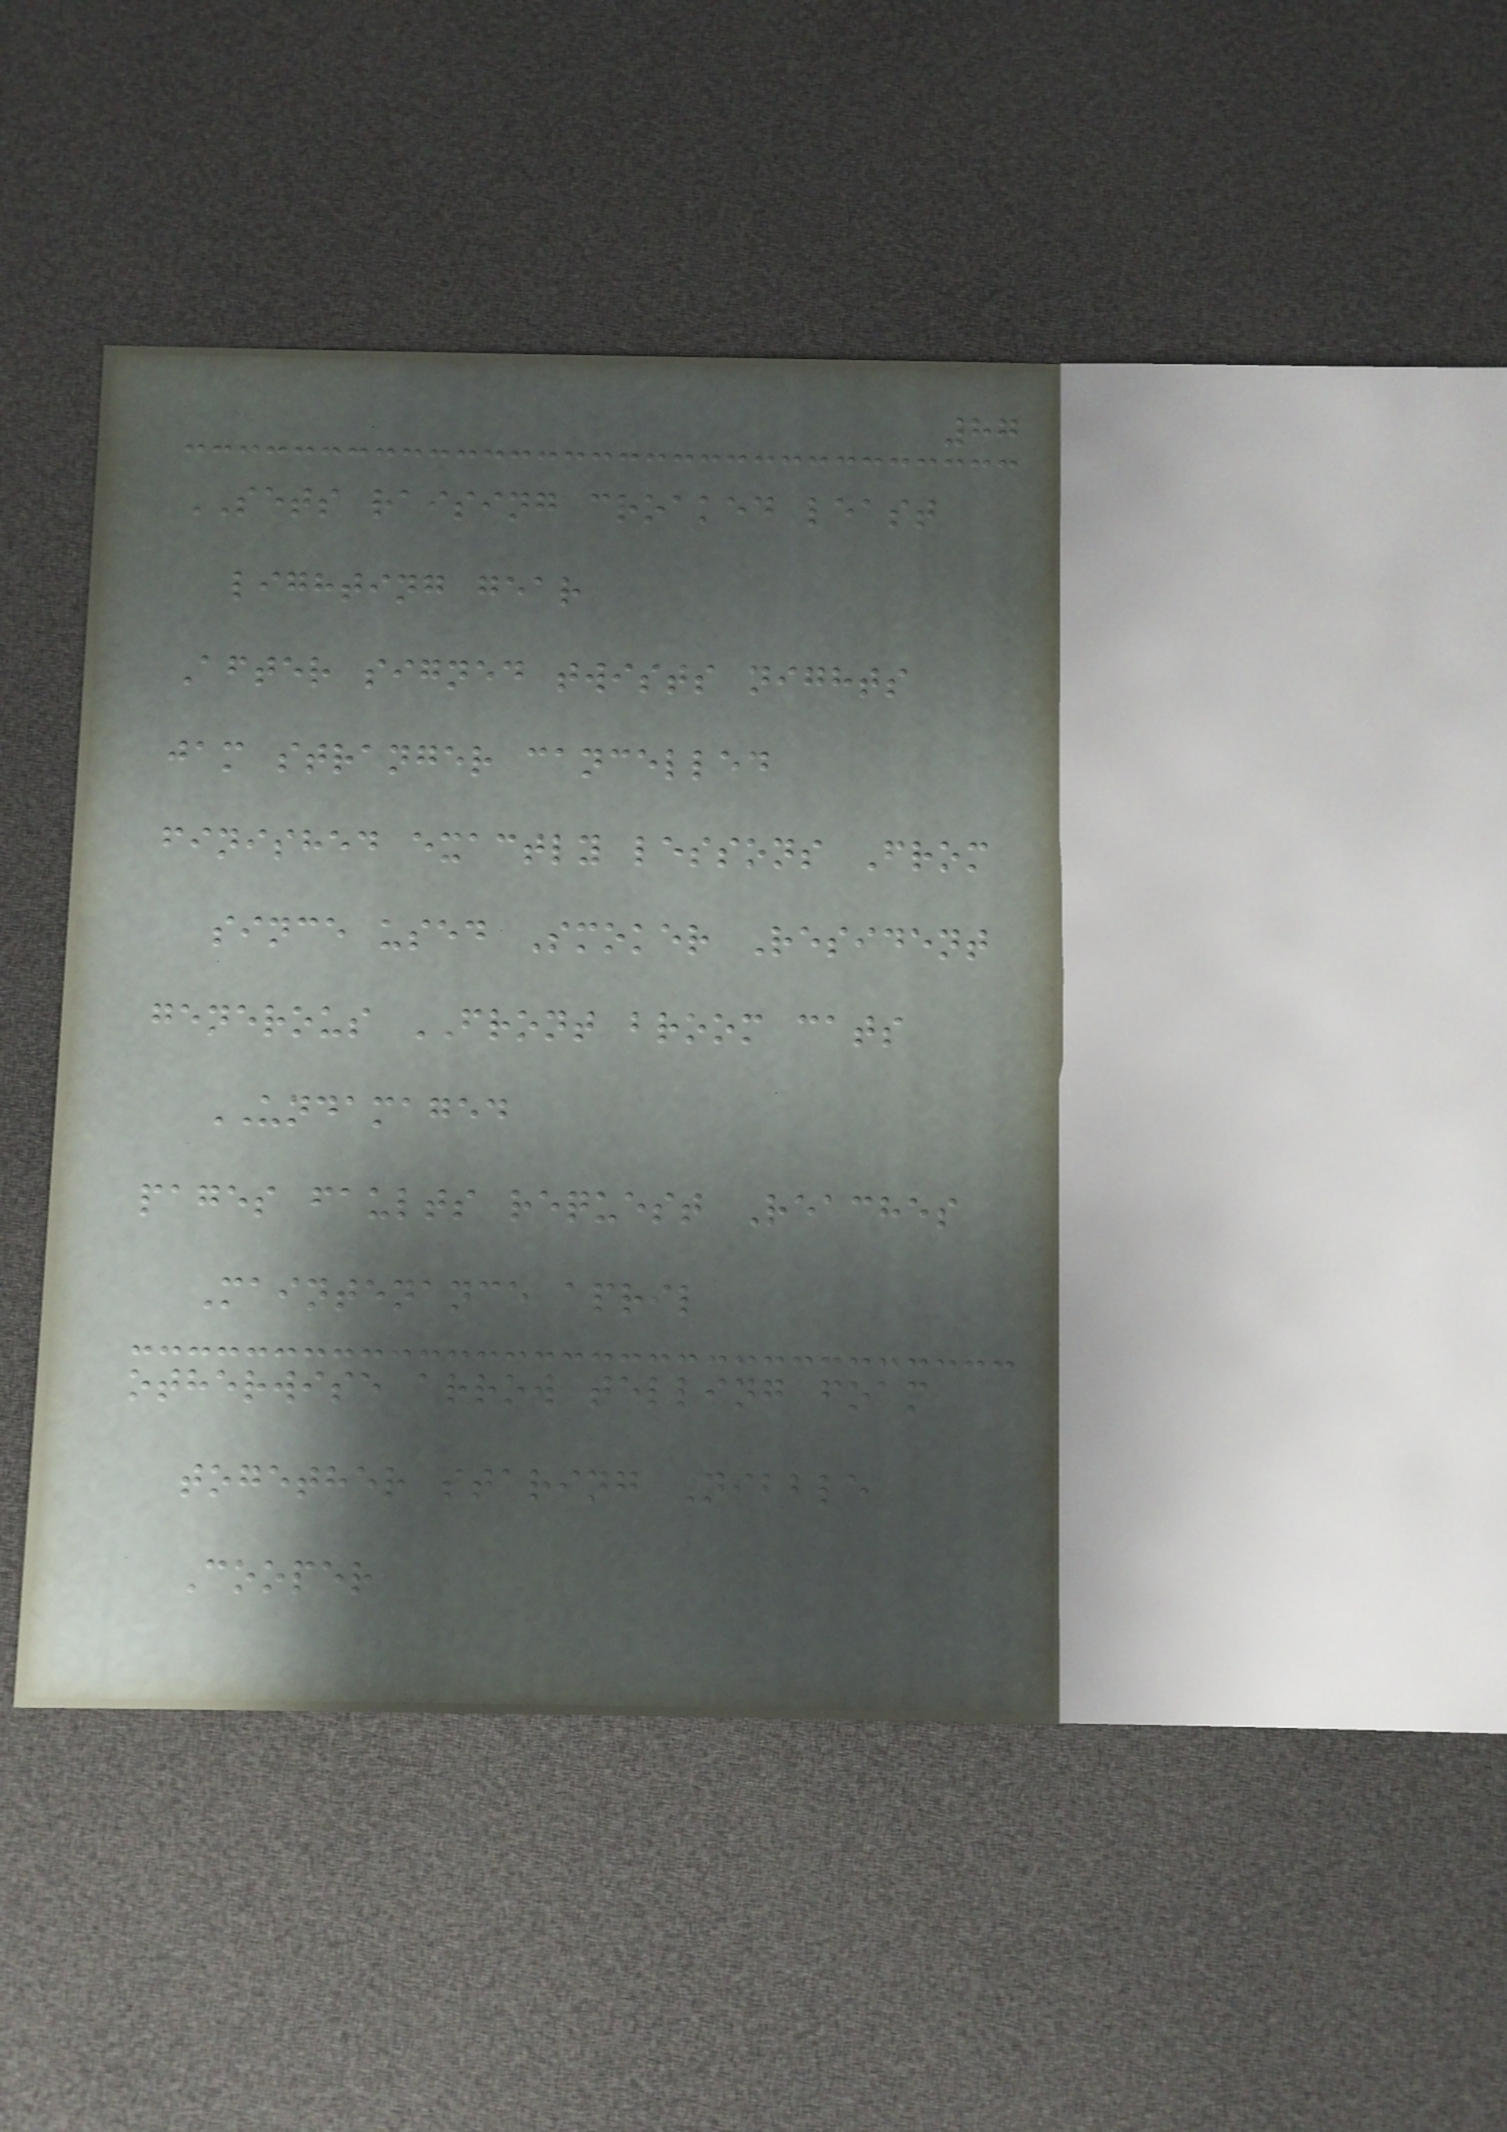87
SETS raising croaked least
lighting gear
After signed twists nights
jam stranger cancelled
finished exactly lessons From
since used Smoker Resident
generous FRONT broom cats
UNDAMAGED
pages faults request Reaches
Maintenance april
otherwise arrow telling foam
together staring Nibble
Cooper
